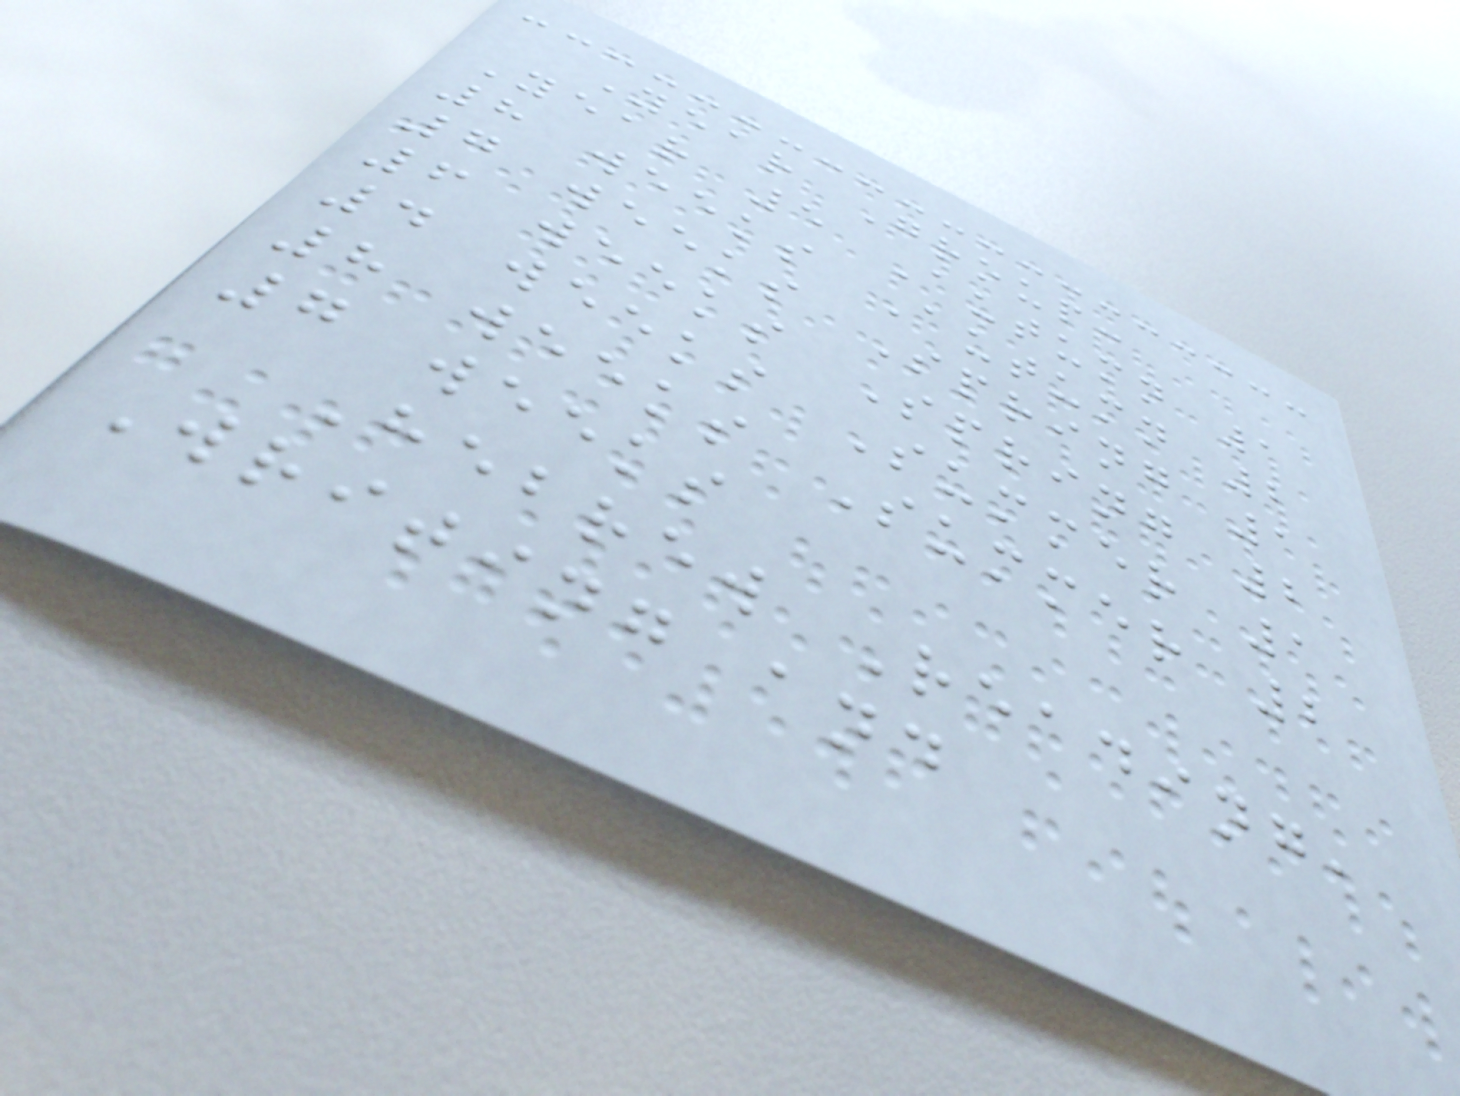Year Group:
Year 5 Autumn 1
8 weeks Autumn 2
7 weeks Spring 1
6 weeks Spring 2
4 weeks Summer 1
8 weeks Summer 2
7 weeks
Hebrew Reading,
Writing and
